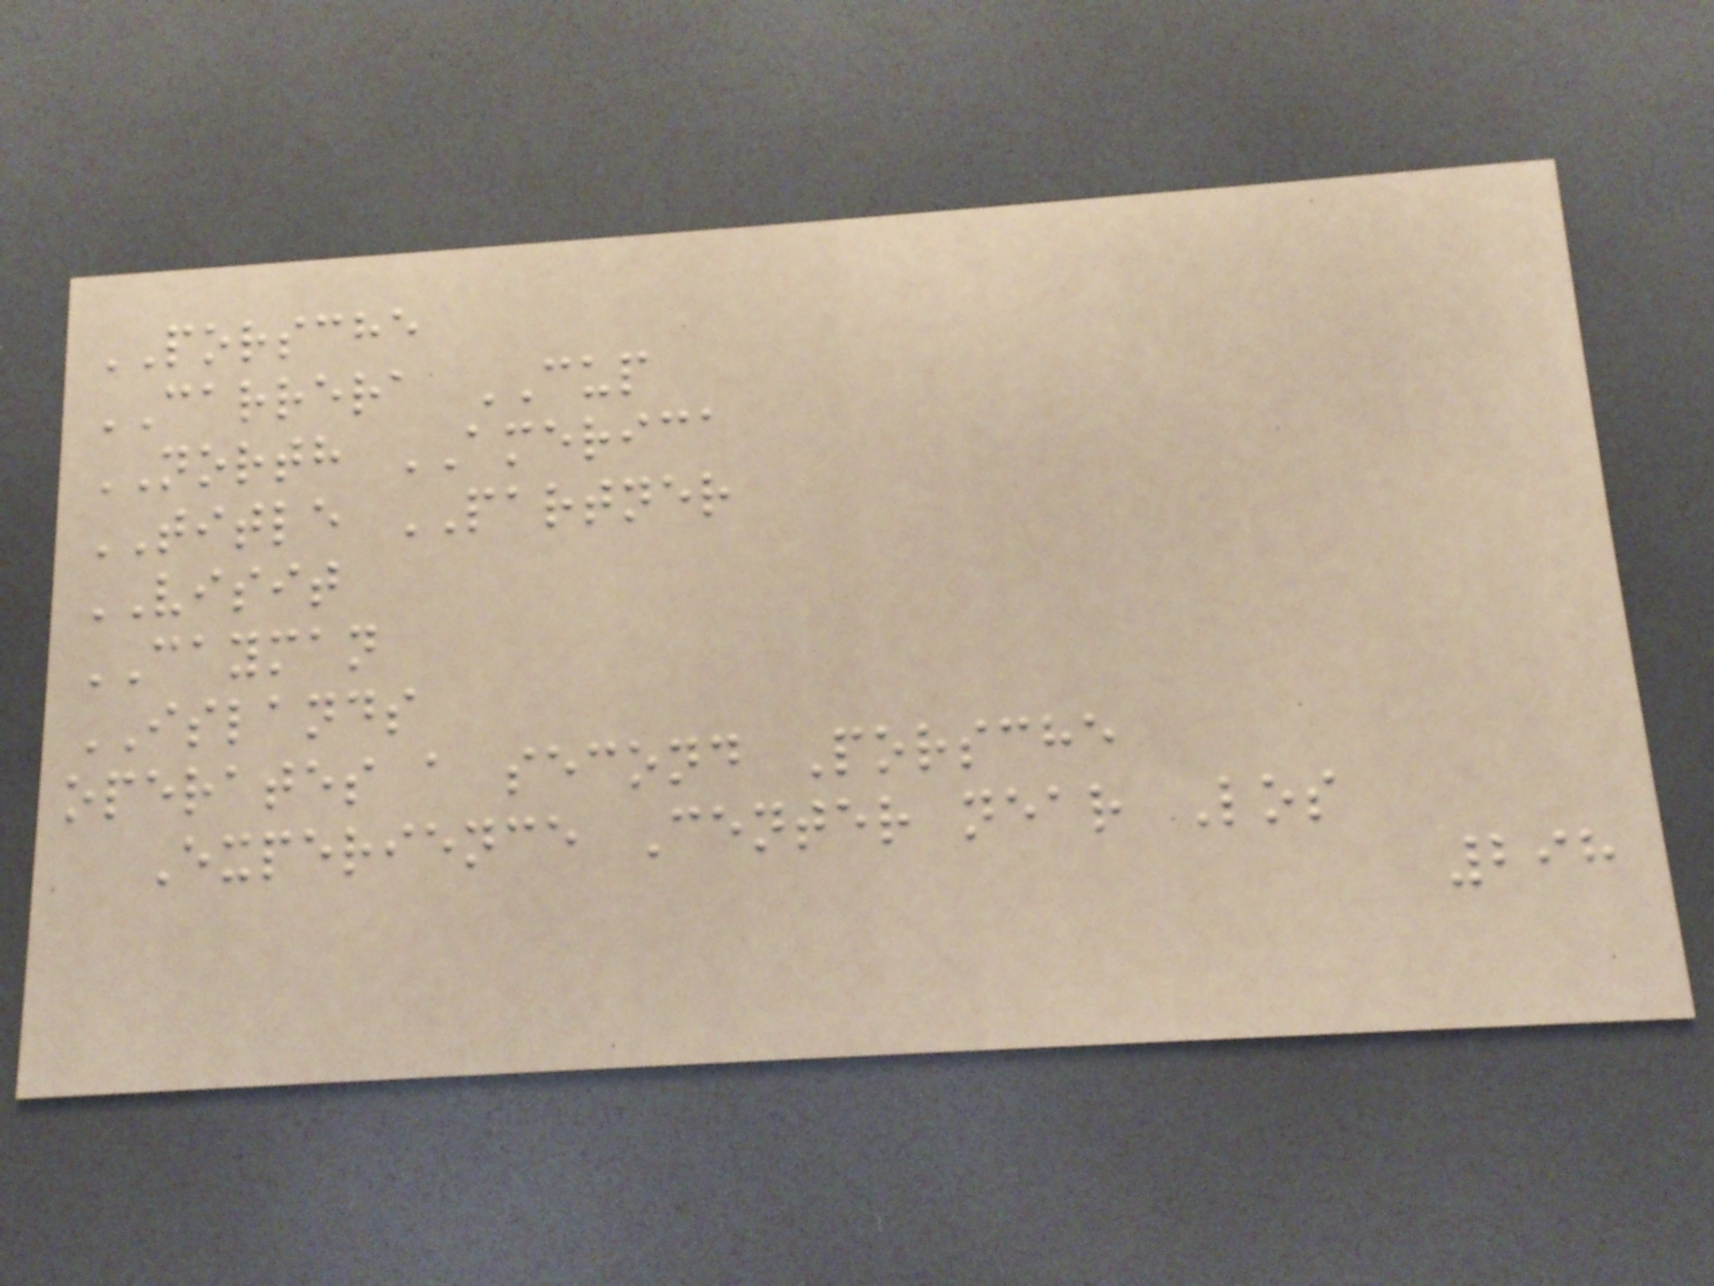PORSCHE
CARRERA CUP
NORTH AMERICA
TITLE PARTNER
VISIT
CAYMAN
ISLANDS
operates a second Porsche
Experience Center near Los
298
